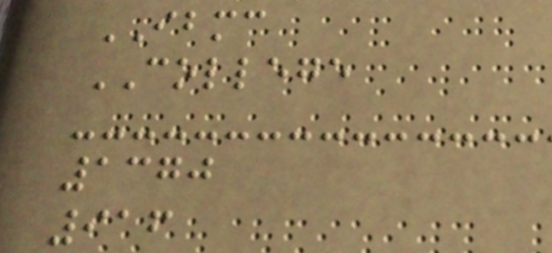IBMC
COLLEGE
1370
916
